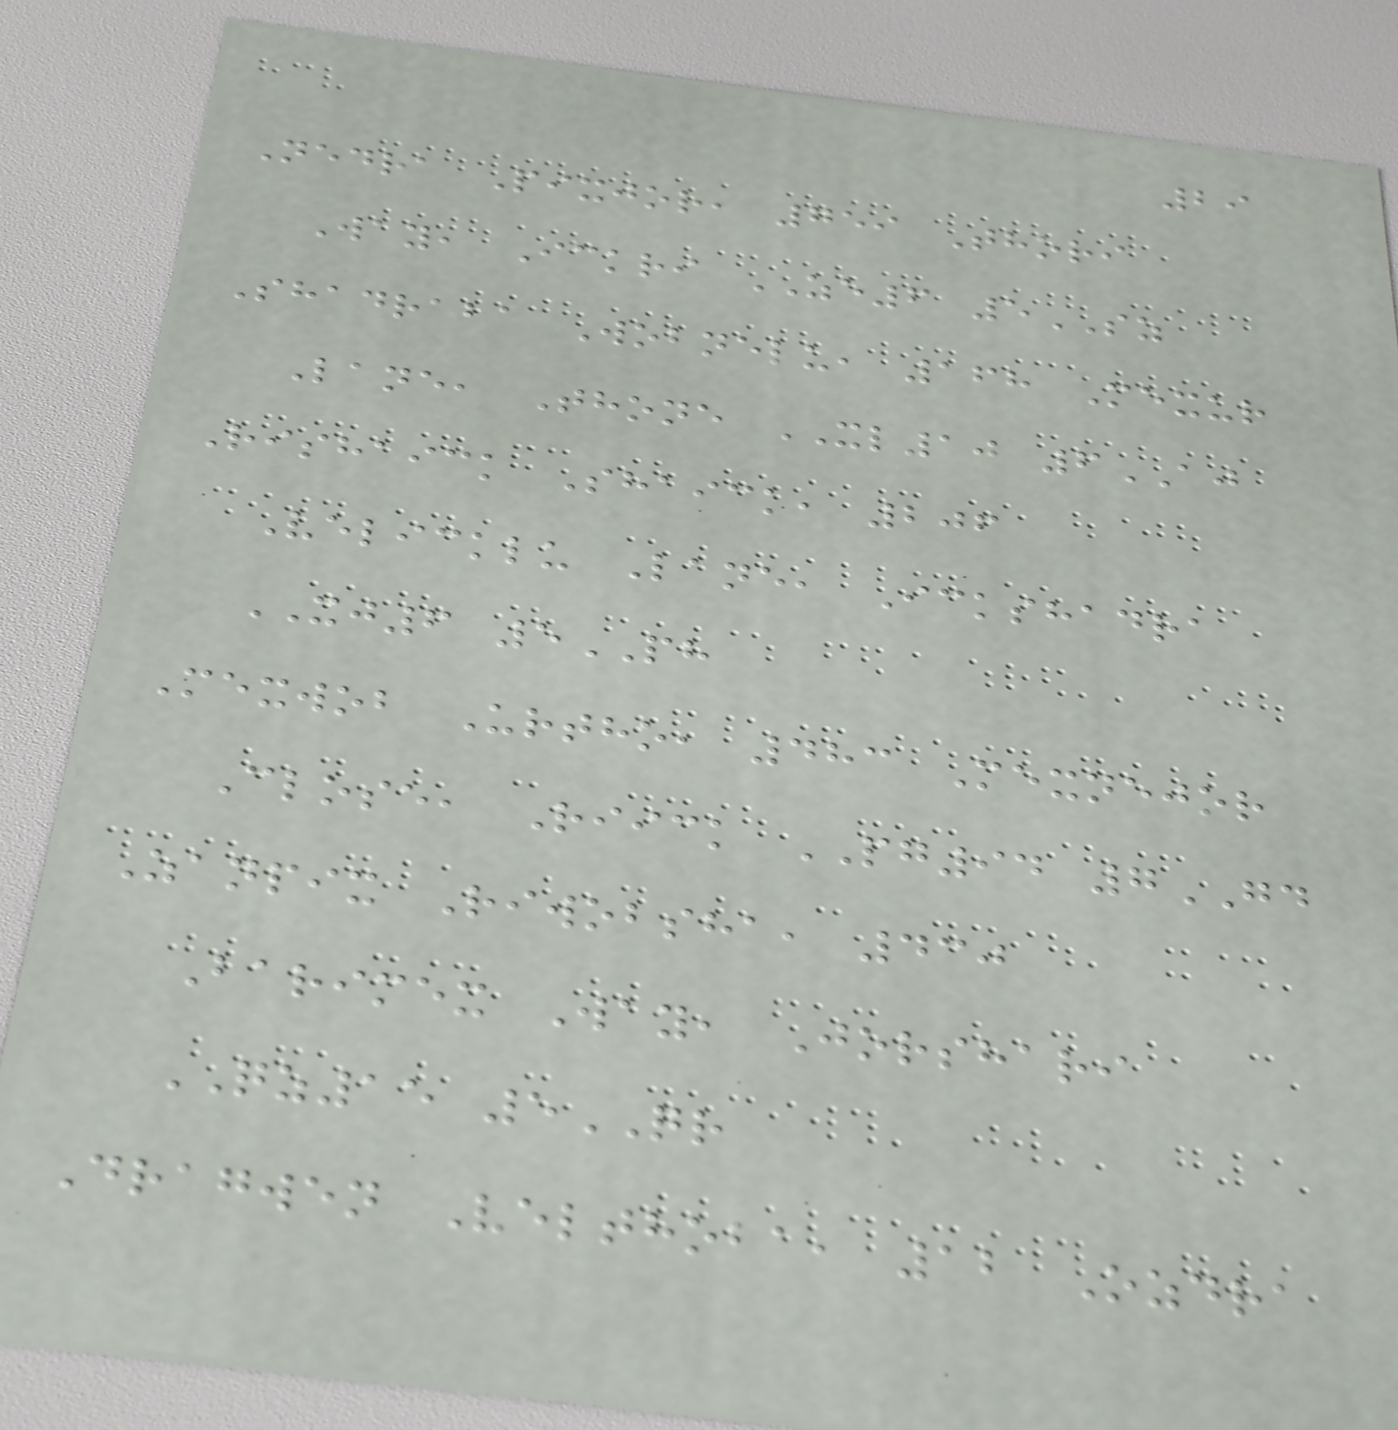29
Nedra Pixjor, 759 Thori
Way, Ickri ZE6 5SZ
Shadraba Wobnelu, 168 Mexur
Lane, Thone XL10 6AJ
Rishaick Shaick, 206
Velicklu Lane, Ickshadra
XJ6 5PH
Mexwob Urtho, 483 Mexnejor
Close, Riick PG94 7GD
Zanpix Riwobsha, 430
Barimex Way, Jorshari
QZ15 5QR
Dragwen Velthoba, 12 Ozdra
